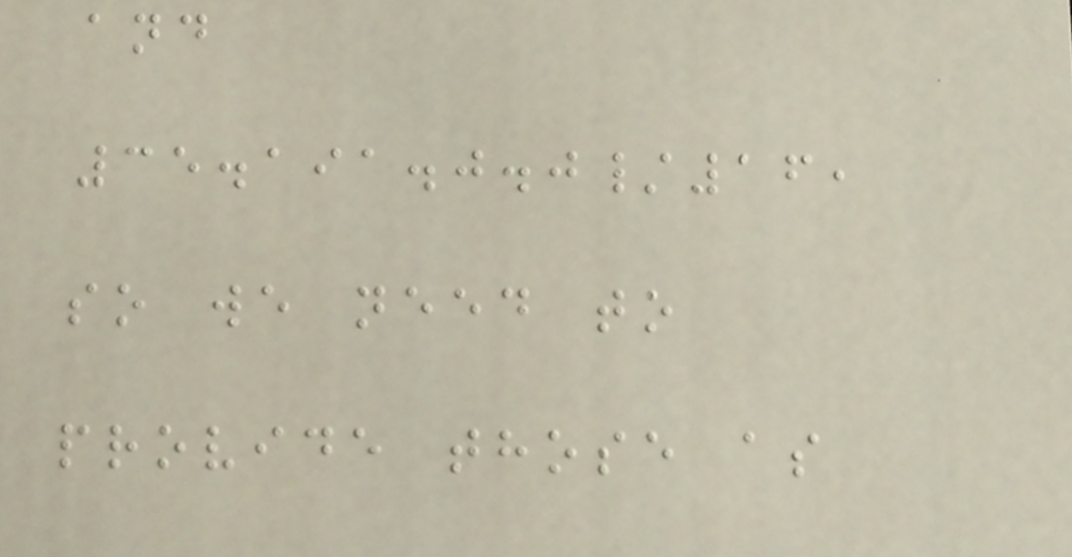and
35.191.0.0/16,
so we need to
provide those as
